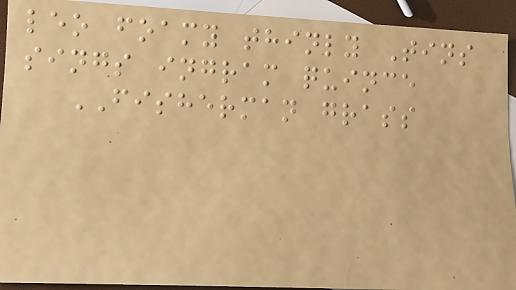leo foamy thinly Tins
sings ingram quince
FISHERMAN grass
